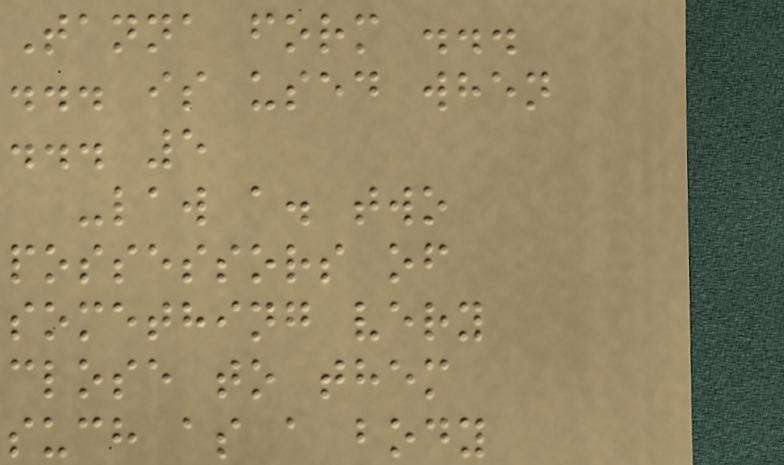Tanna form ...
... is used when
... 5
-law a. two
possessors of
something very
close to them
such as a body
